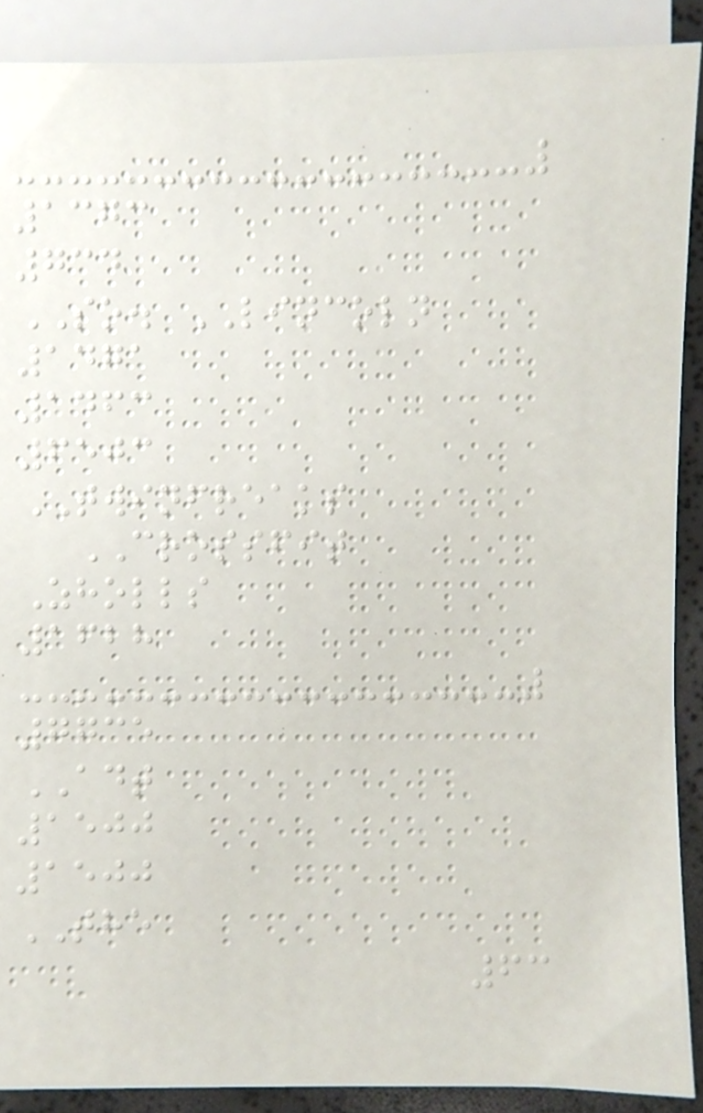1373
734
SO. LINCOLN
1471
1463
6503
TWINFREAKS
CROSSFIT
Zholls
1628
7735
ADT
1500
1500
THE
63
